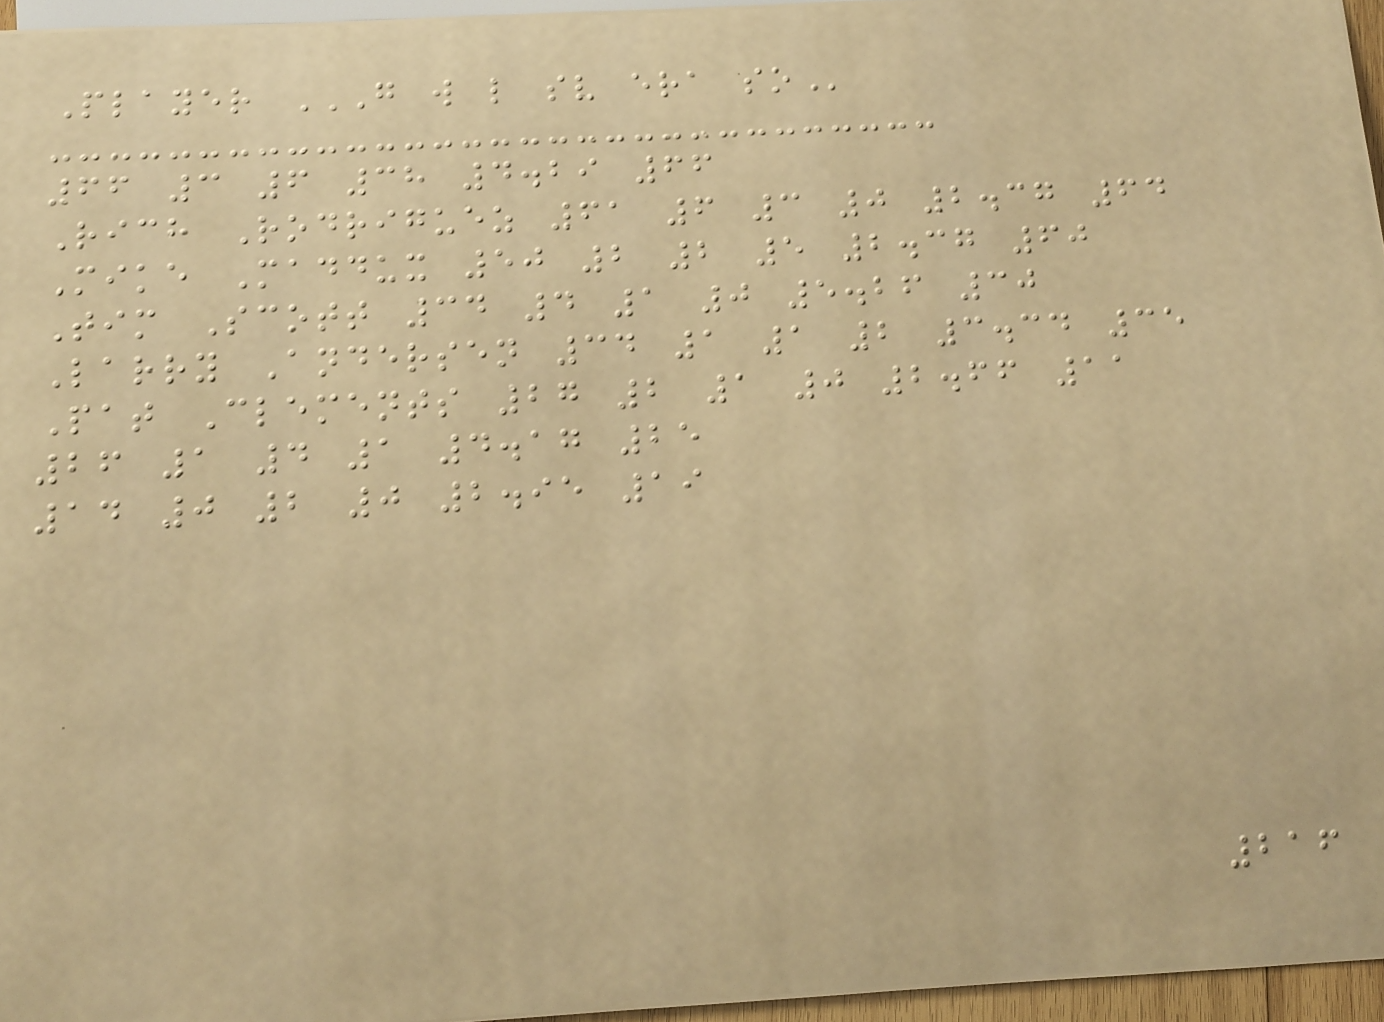Player G W L SV ERA SO
66 3 6 38 4.29 66
Rich Rodriguez 61 6 3 0 2.37 64
Mike Maddux 50 2 2 5 2.37 60
Tim Scott 34 4 1 0 5.26 30
Larry Andersen 34 1 1 2 3.34 35
Pat Clements 27 2 1 0 2.66 11
26 1 4 1 4.17 25
14 0 2 0 2.95 19
216
